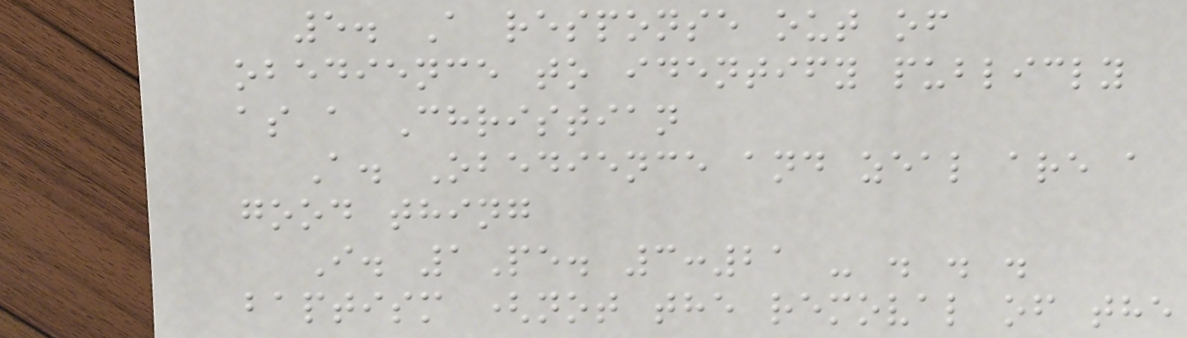5. A response out of
obedience to identify publicly
as a Christian
A. Obedience and zeal are a
good thing
I. 1Pe. 3:21 - . . .
baptism (not the removal of the
